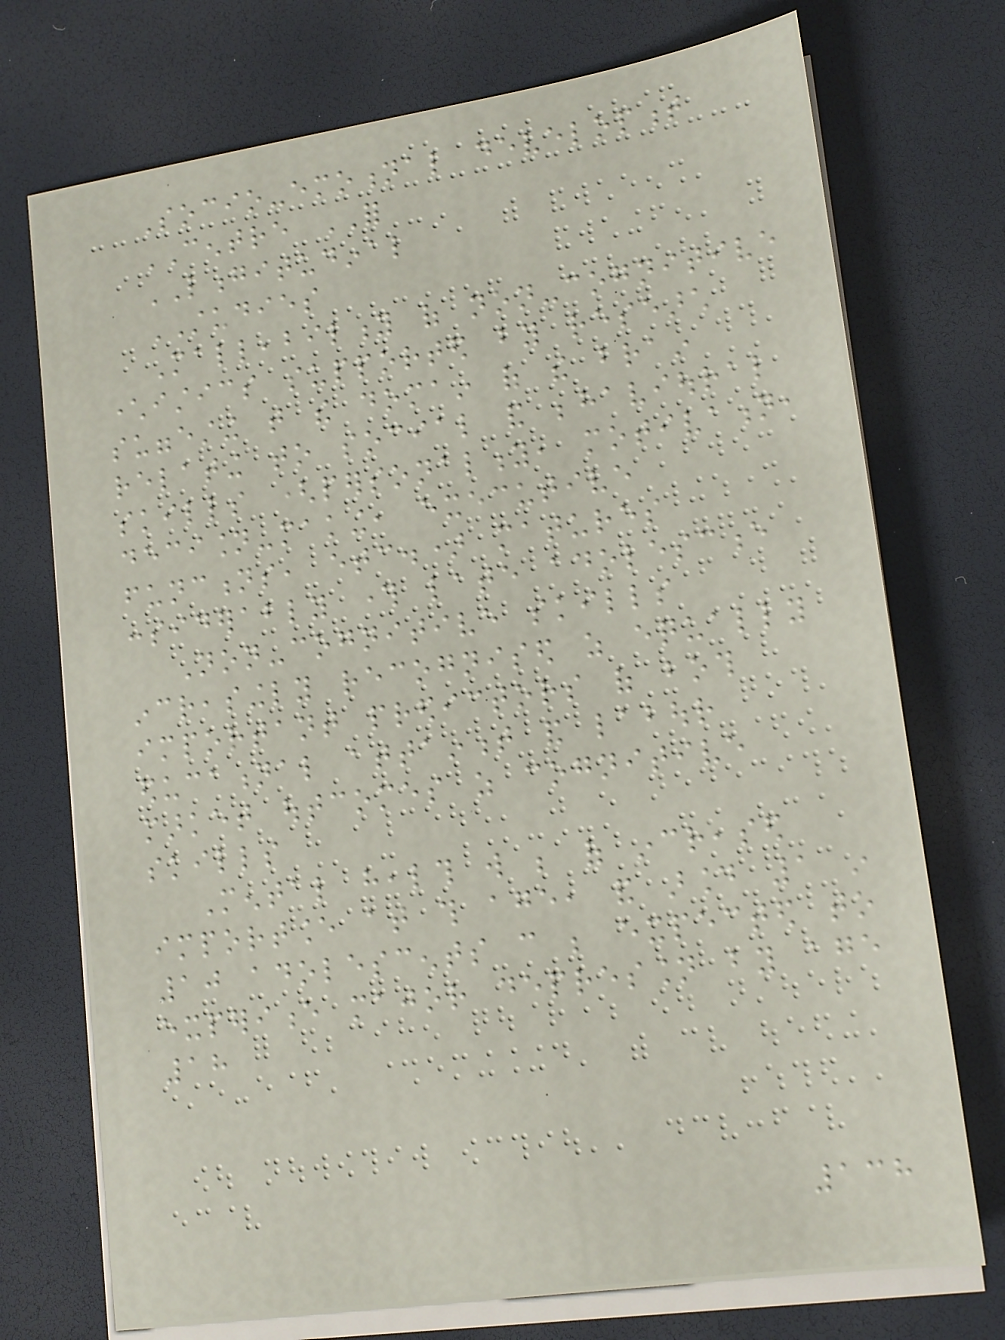Socio-emotional development
CENTRE FOR
LONGITUDINAL
STUDIES
Malleability of non-cognitive
characteristics supported by research
suggesting that the domain of the brain
relating to social and behavioural
skills (personality, motivation,
decision-making, executive
functions, etc.) matures
considerably through late adolescence
Non-cognitive skills
increasingly recognised as equally
important predictors of both
educational attainment and labour
market outcomes as cognitive
skills
Mental health will be of increased
importance at this age, and around 1 in
10 adolescents can be expected to
experience major depression by age
18
138
